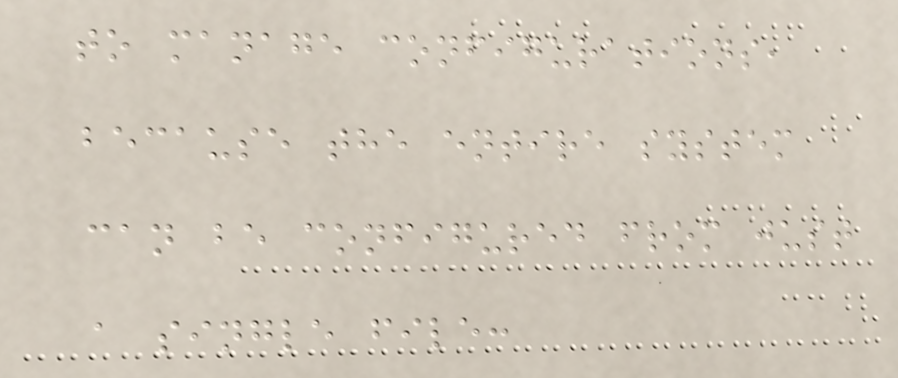to manage configurations,
because the entire system
can be configured from just
a single file:
